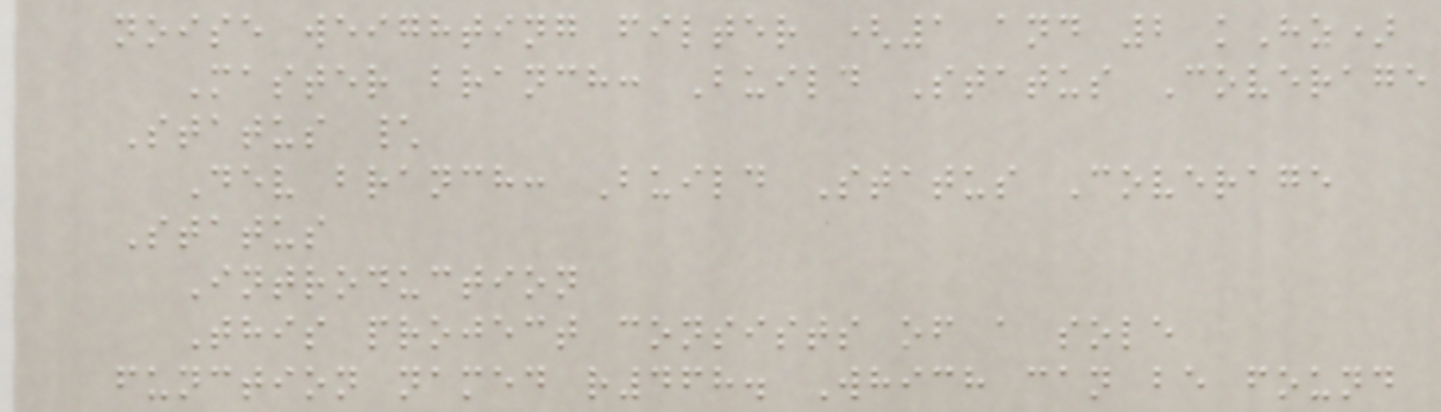noise weighting filter (1 and 2 kHz)
Master branch: Build Status Coverage
Status \
Dev branch: Build Status Coverage
Status
Introduction
This project consists of a sole
function named r468. Which can be found
